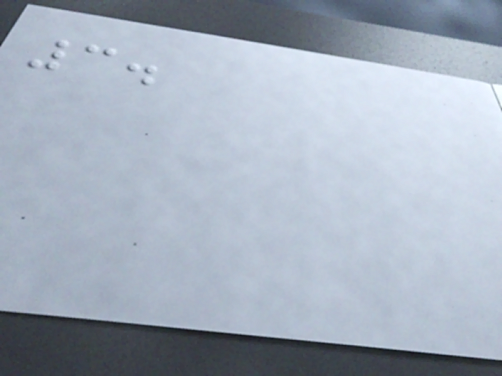3.
